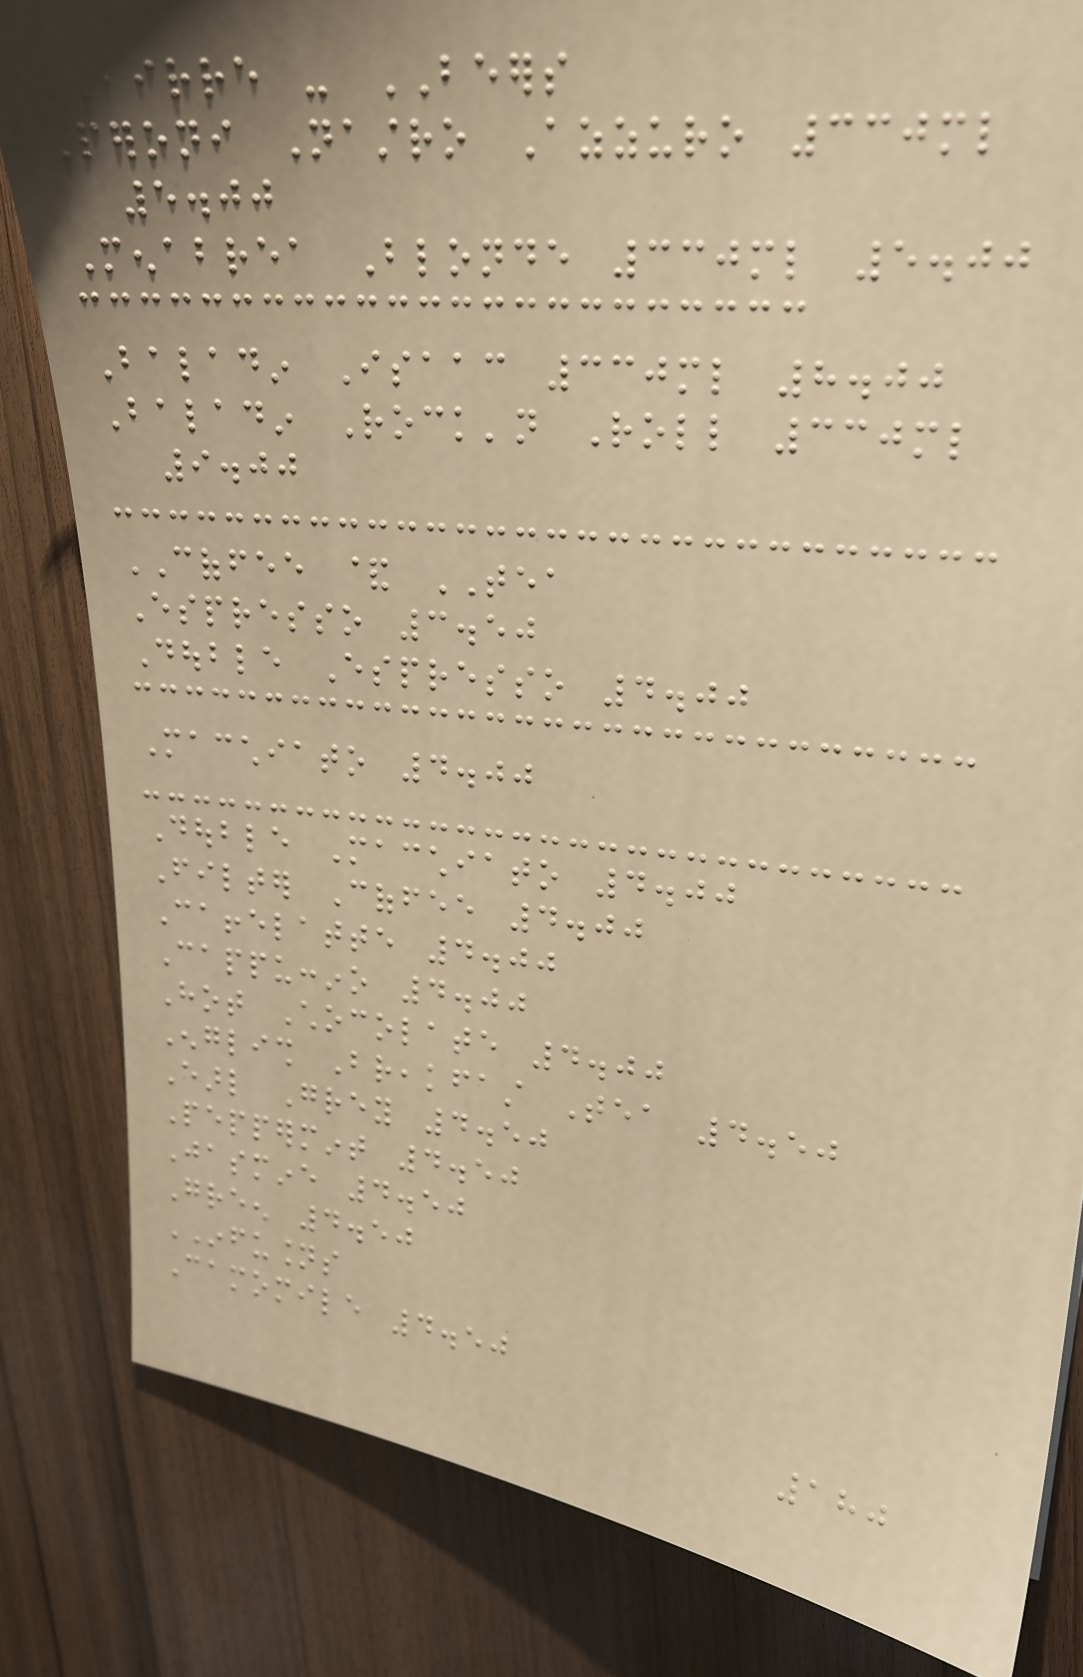BIRRE - BEERS
Peroni Nastro Azzuro 330ml
5.00
Menabrea Blonde 330ml 5.00
Baladin Isaac 330ml 8.00
Baladin Rock'n Roll 330ml
9.00
COFFEE & TEA
Espresso 3.50
Double Espresso 4.00
Macchiato 4.00
Double Macchiato 4.00
Filter Coffee 4.00
Caffelatte 4.00
Cappuccino 4.00
Hot Chocolate 4.00
English Breakfast Tea 4.50
Earl Grey 4.50
Peppermint 4.50
Jasmine 4.50
Green 4.50
INFUSIONS
Camomile 4.50
180
